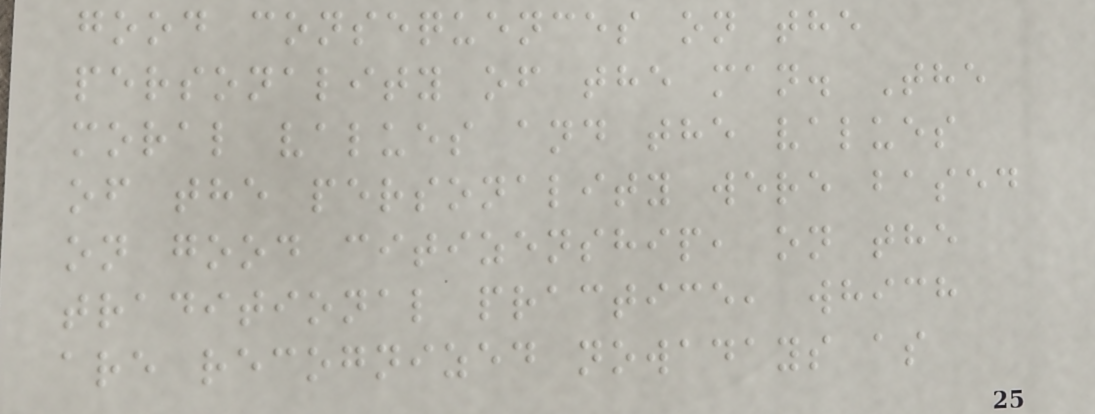good consequences on the
personality of the man. The
moral values and the values
of the personality were based
on good citizenship, on the
traditional practice, which
are recognized nowadays as
